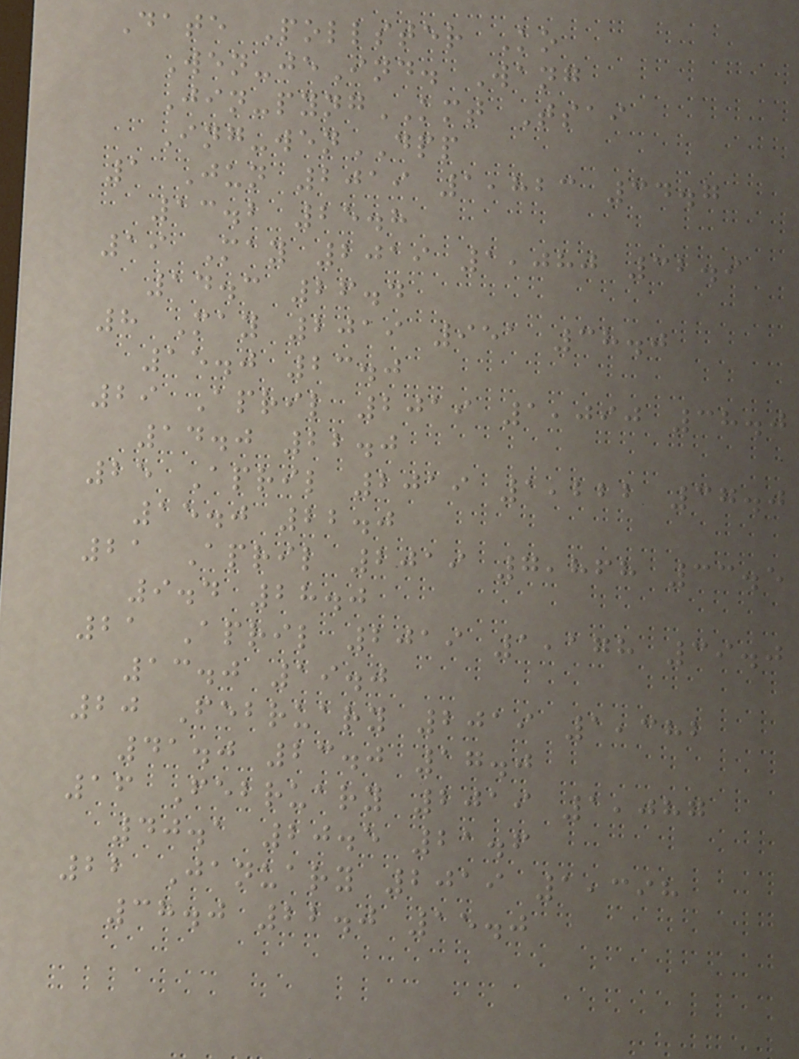Date Pollster Ko
Wen-jeInd. Wang
Jin-pyngKMT Tsai
Ing-wenDPP
1 Jun 2019 1,823 34.7
13.2 25.8
19 May 2019 1,080 32.9
14.3 26.4
8 May 2019 951 38.0
15.0 23.0
29 April 2019 1,090 38.0
14.0 22.0
25 April 2019 1,222 37.0
15.0 22.0
21 April 2019 7,868 33.5
9.4 28.0
21 April 2019 1,178 39.0
13.0 19.0
20 February 2019 1,382
41.0 23.0 17.0
16 February 2019 1,087
40.1 20.5 21.6
22 January 2019 1,398
38.0 22.0 15.0
